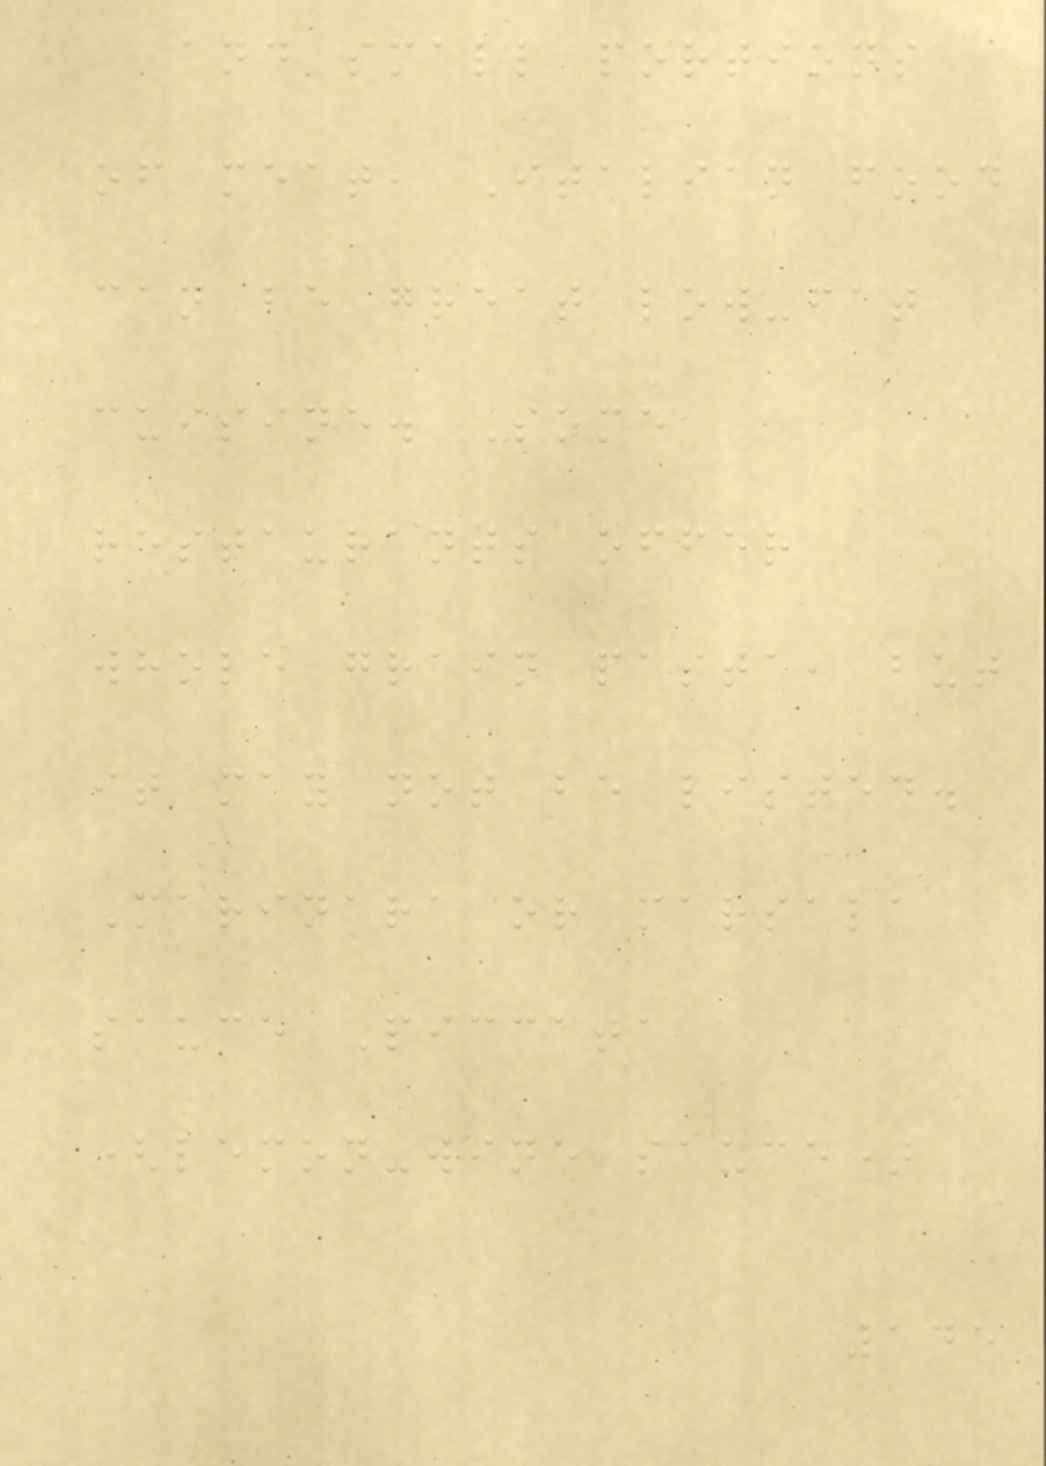and small portions
of meat, Italian food
can be great low-fat
cuisine. Some
restaurants offer
whole grain pasta, but
it may not be listed.
Marinara or marsala
sauce Piccata
(lemon-wine sauce)
145
